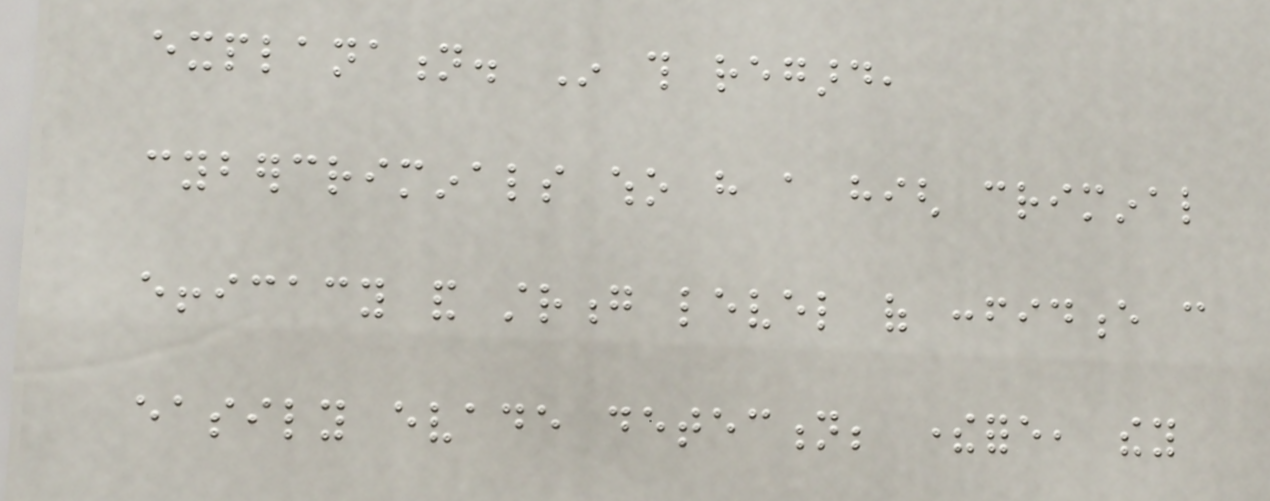explanation. In this regard,
cybercriminals who have a high criminal
efficacy and strong level of confidence can
easily evade detection; therefore, they
